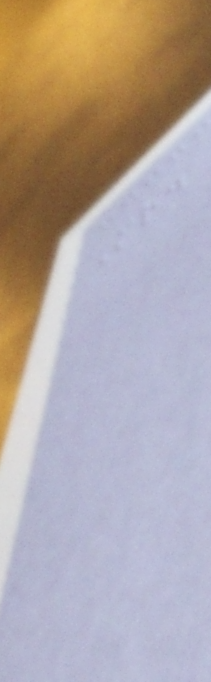Mr.
